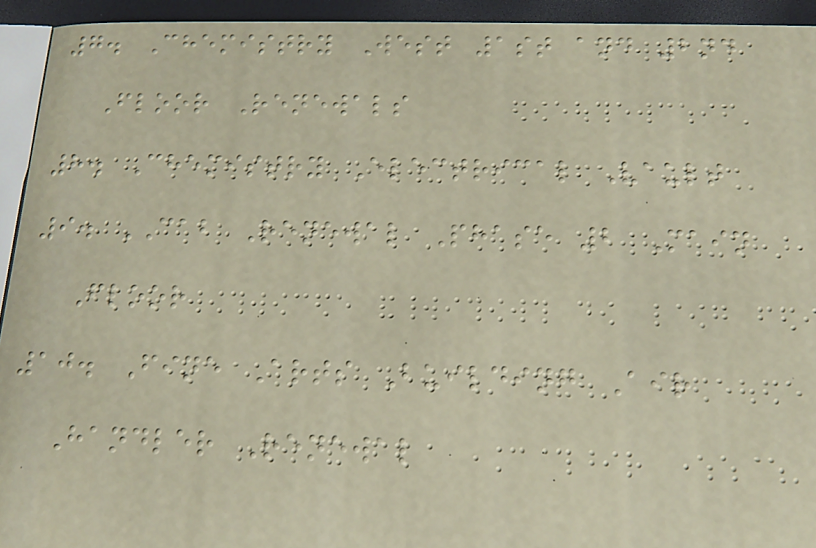7. Chemistry West 1st and 2nd
Floor Renewals
8. Chemistry Electrical Vault
9. CAB Renewal Phase 2 Main
Floor
10. Fine Arts Building Air
Handler Renewal
